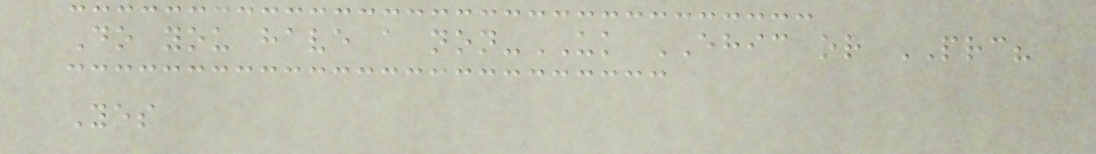Do you have a non-UK EHIC or PRC?
Yes
